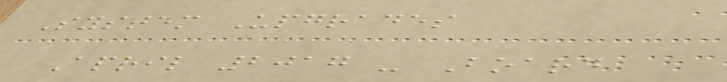System Upgrades
April 2017 - Board
